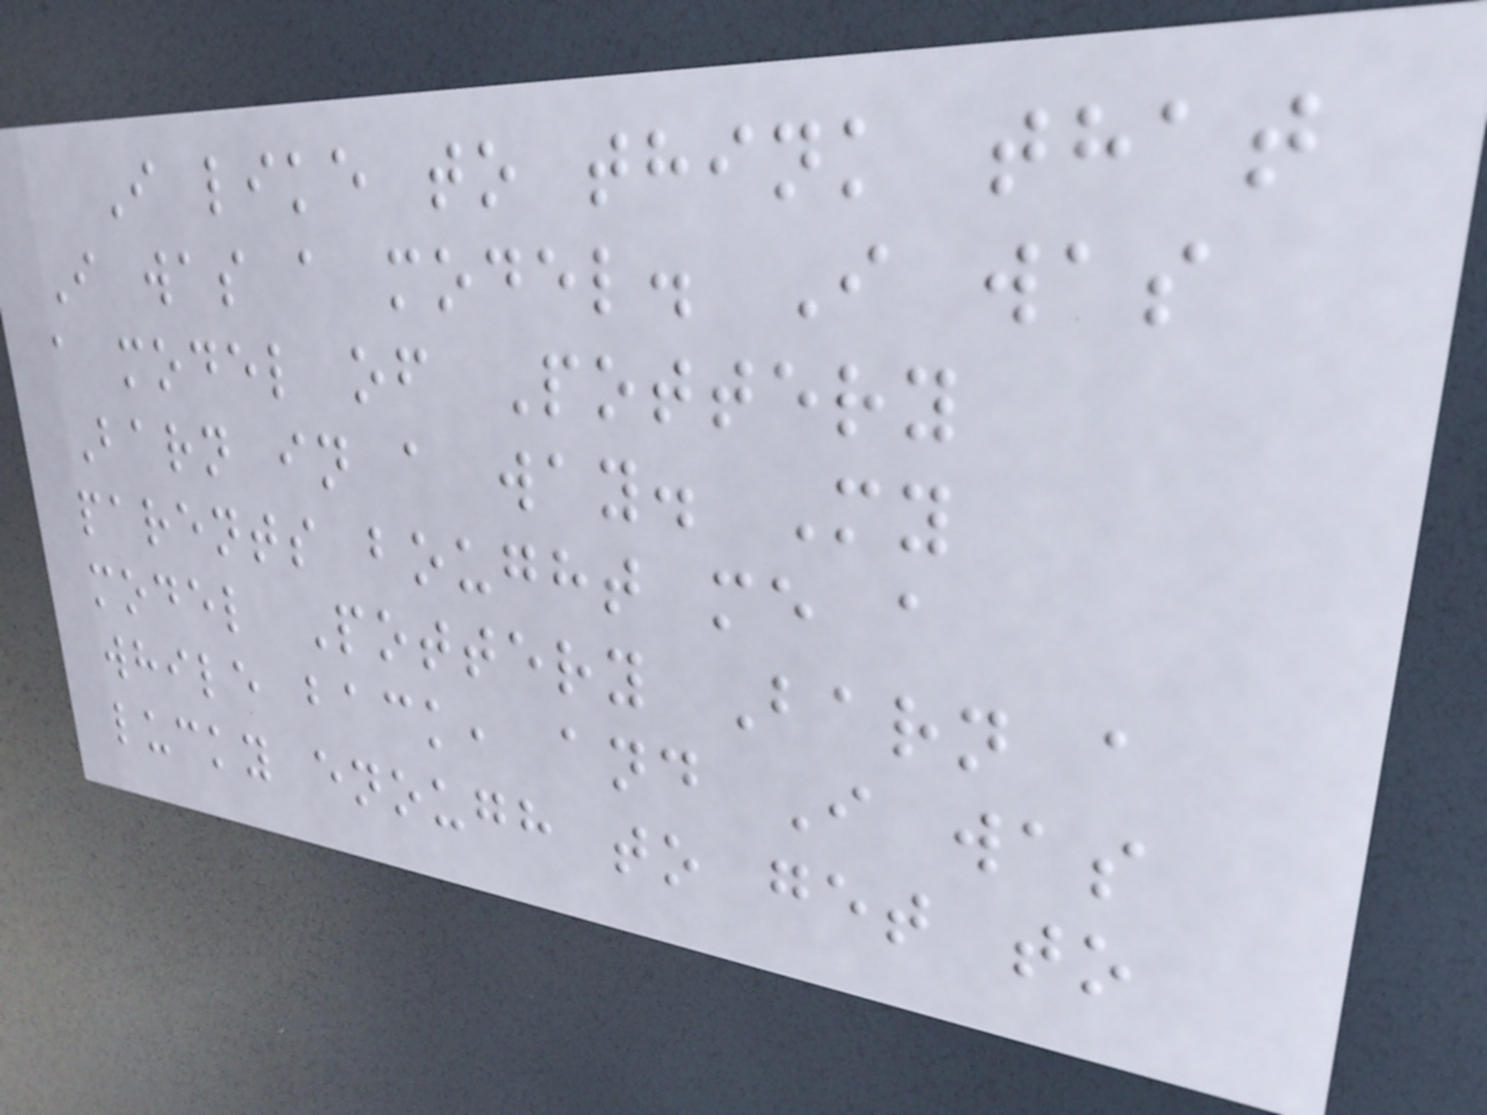I like to think that
I was a model. I was
a model of Pottery
Barn in a way. My
parents bought me a
model Pottery Barn a
while back, and I was
lucky enough to get to
